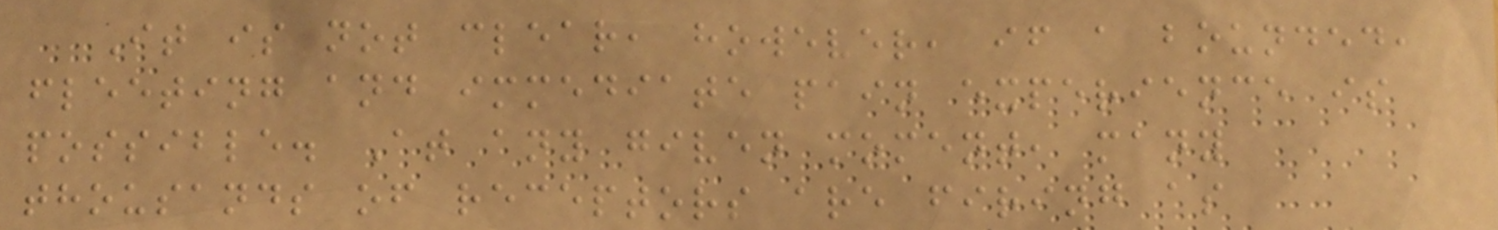It is not clear, however, if a bounded,
fleeting and immediate pain experience is
possible. At any given moment, many
thousands of receptors are firing as
